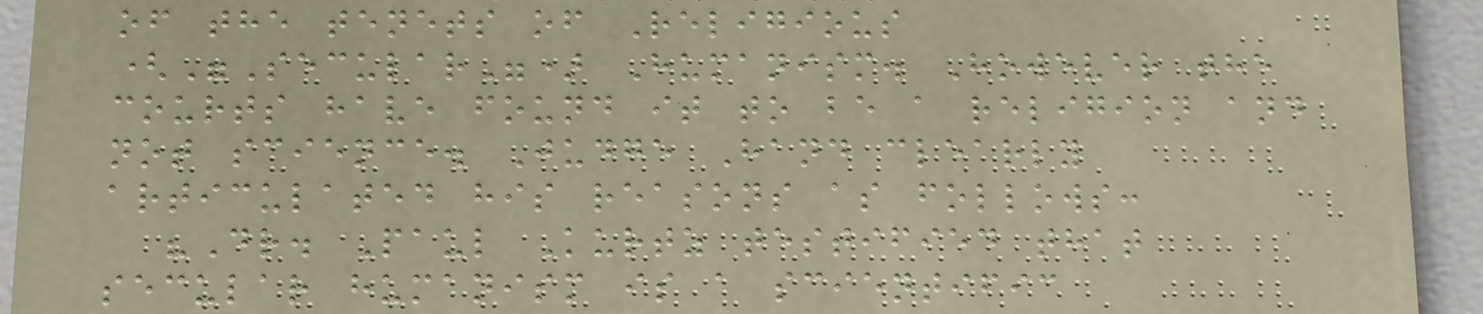of the tenets of Religious
("Secular") Humanism. However the
courts have found it to be a religion and
not science. Judge Hand clearly
articulated his reasons as follows:
"Dr. Paul Kurtz testified that
secular humanism is a scientific
